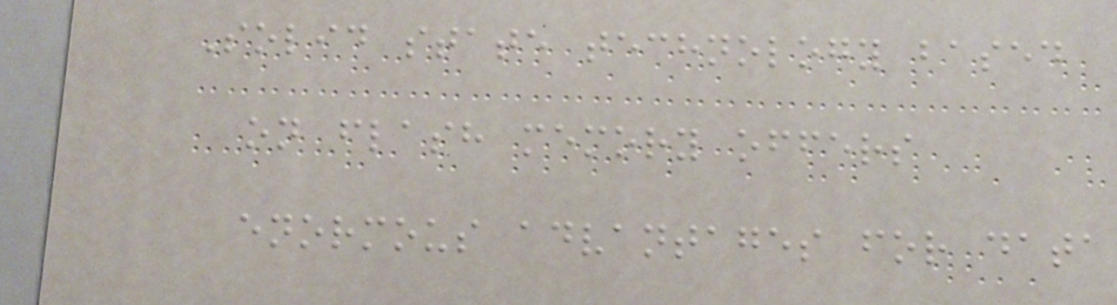Solid state technology based
on flash memory offers
enormous advantages for data
